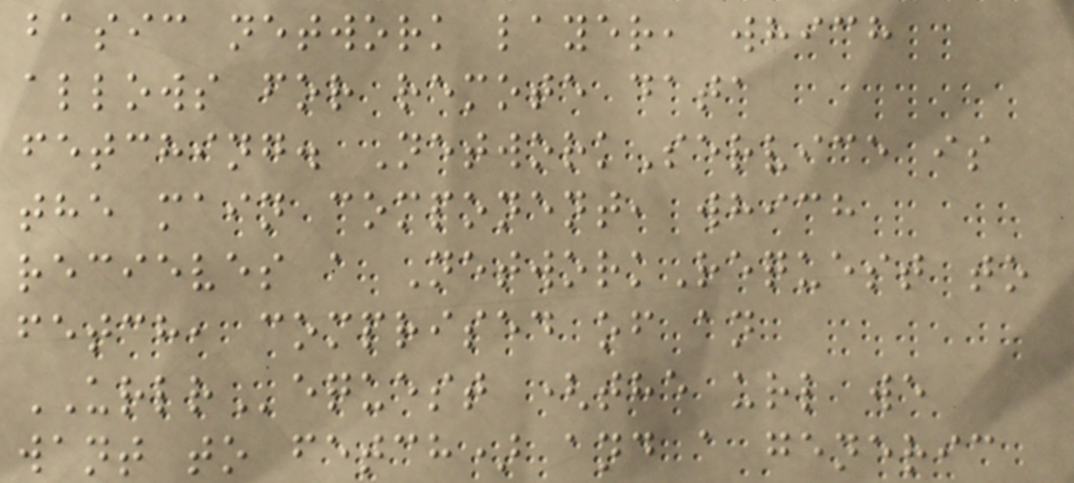basic network layer, which
allows for remote data
fetching. NetworkService is
the main component, which
recieves a NetworkRequest to
fetch, comprised of an
URLRequest (the url we
want to fetch) and a generic
